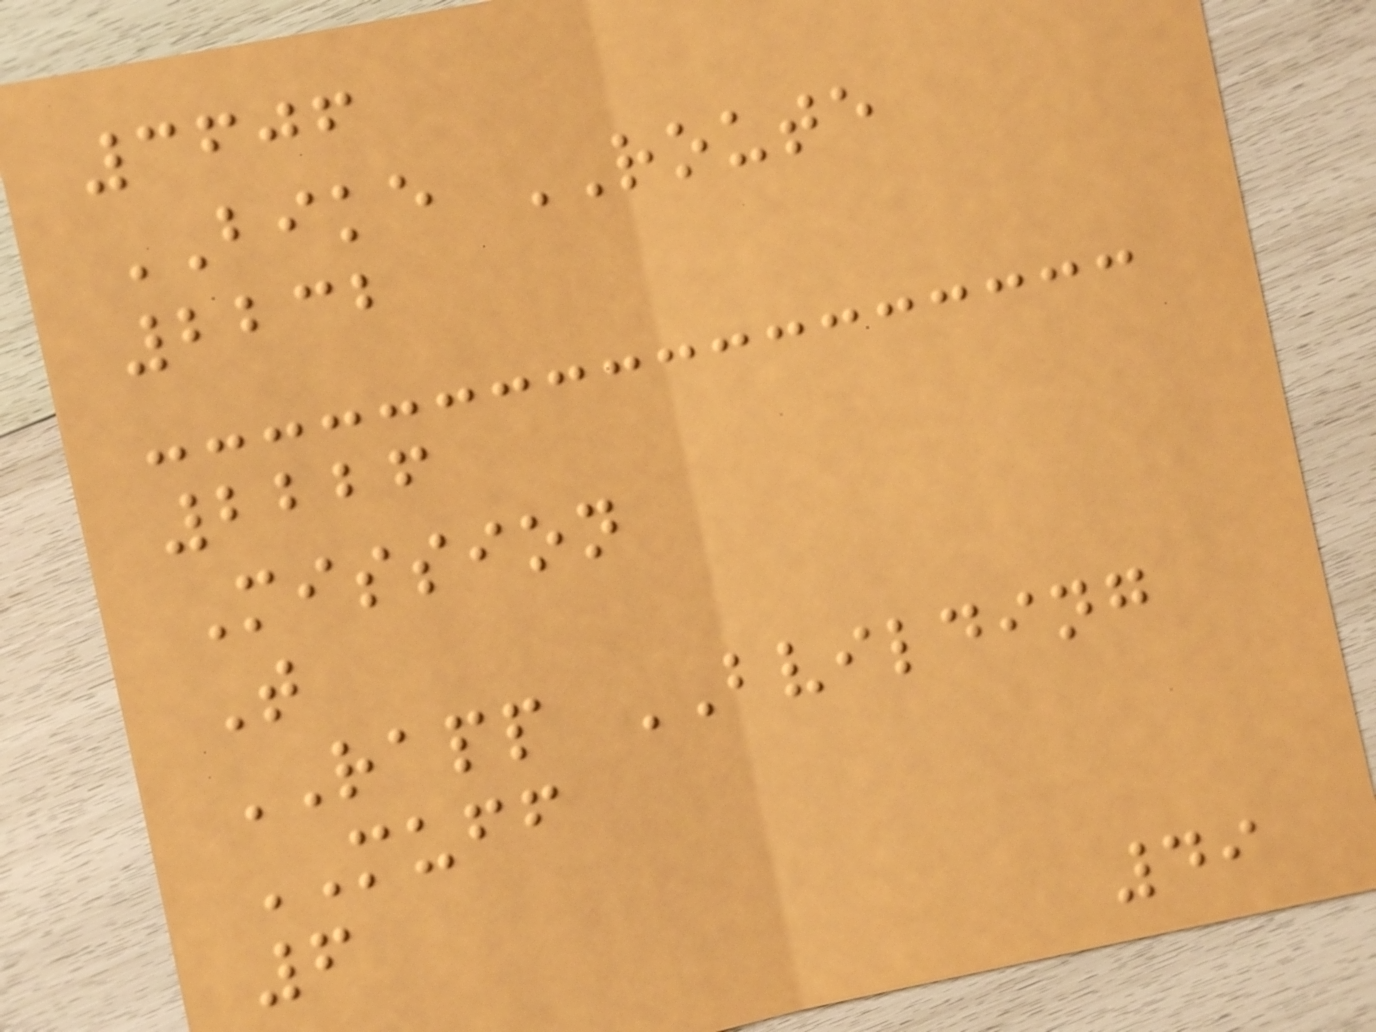3606
BIKE ROUTE
2232
2226
Mission
T
RAPP BVILDING
MUFF
6
49
